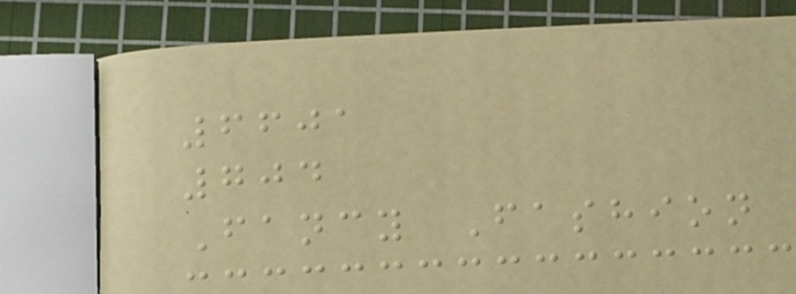6601
704
Fancy Fashion
